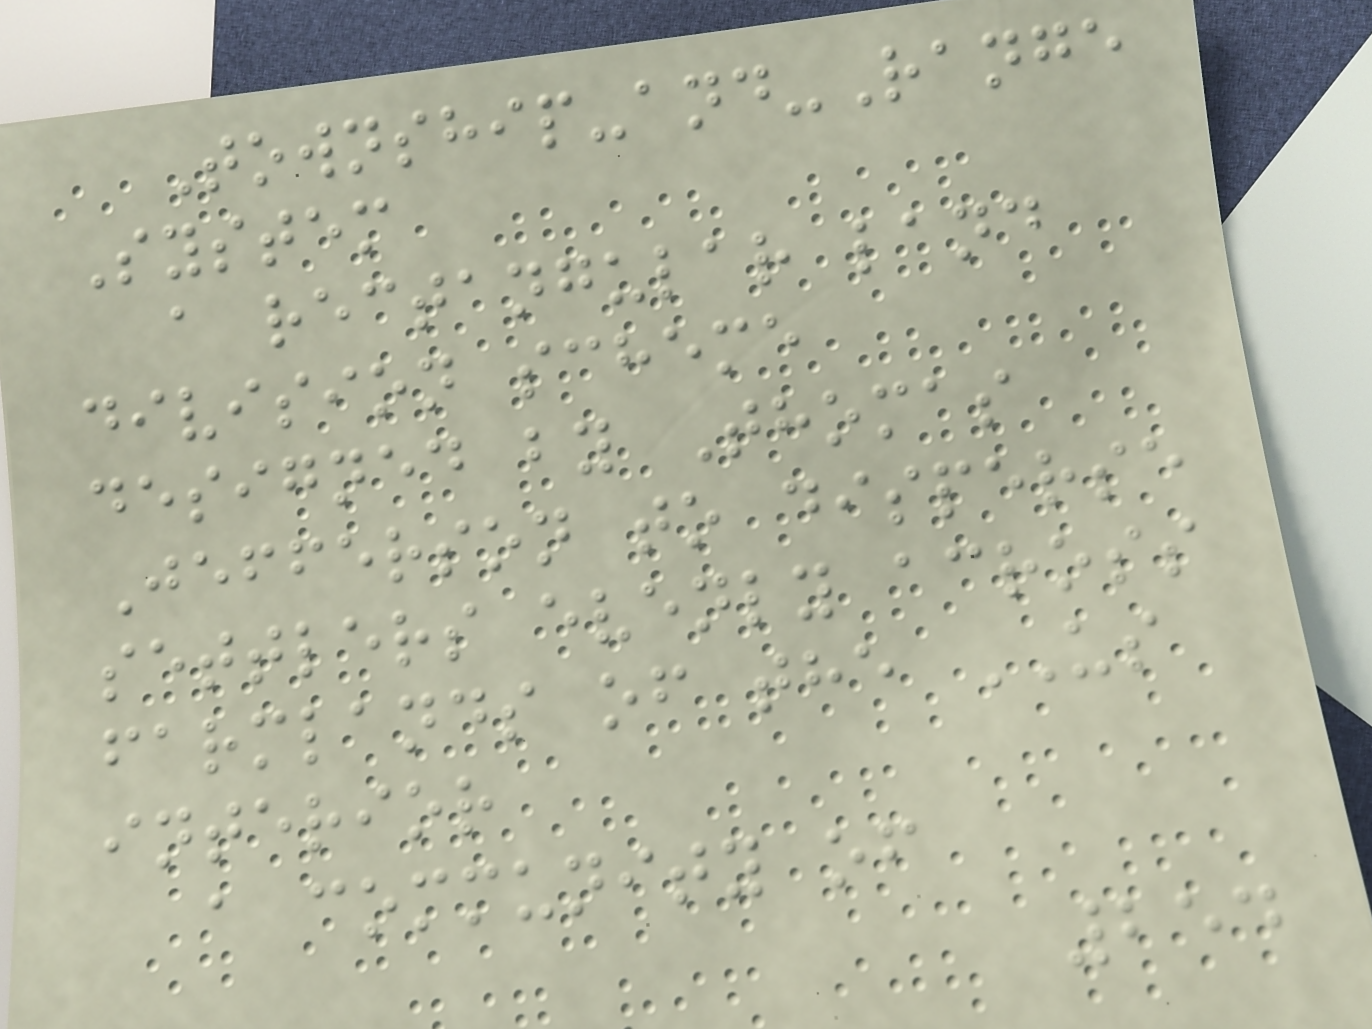Township-and-Range
System
a rectangular land
division scheme
designed by Thomas
Jefferson to disperse
settlers evenly across
farmlands of the US
interior
a community of
254
